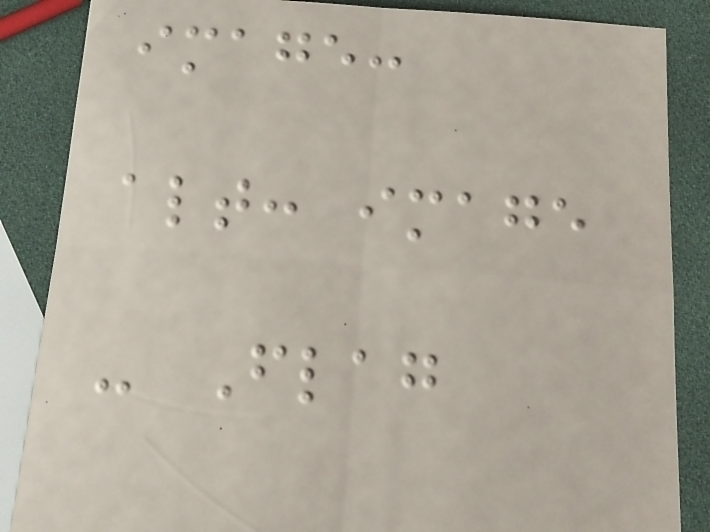image:
alt: image
- Flag
